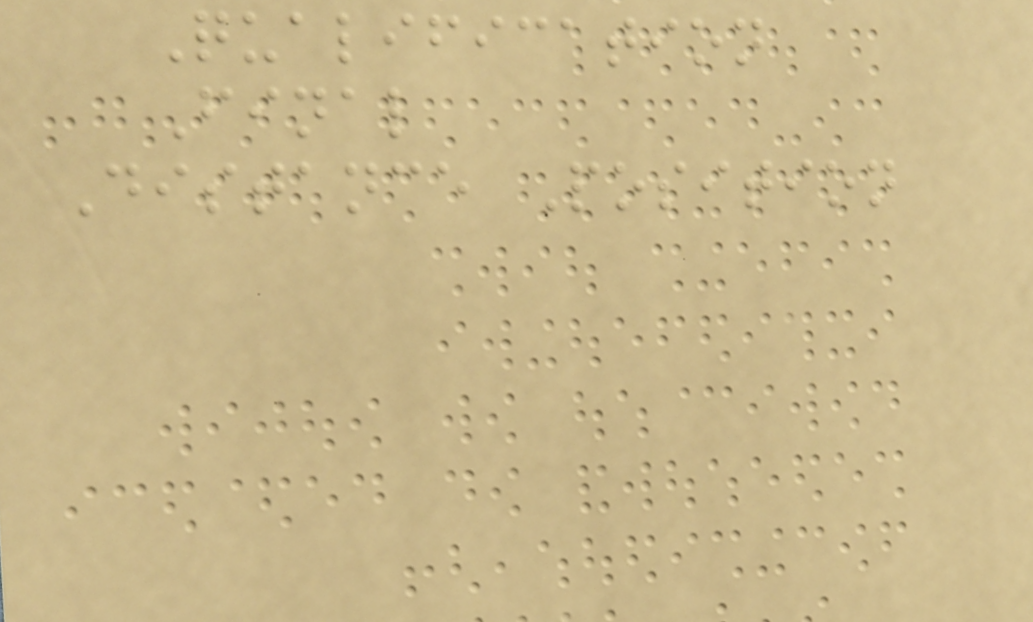Qualification
Final
Distance Position
